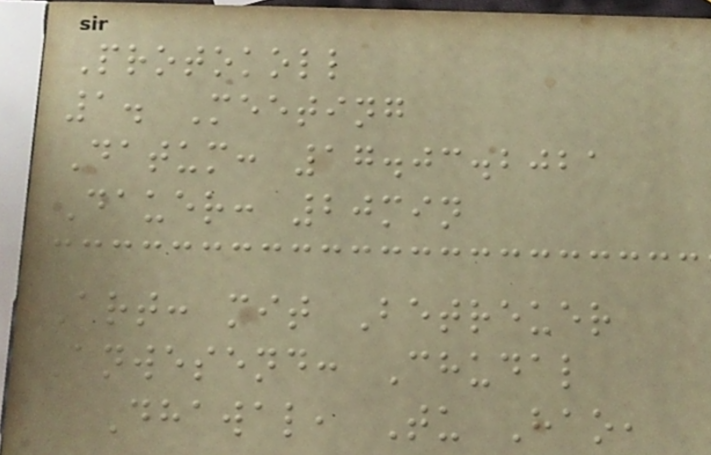Protokoll
1. Meeting
Datum: 17.03.2021
Dauer: 20min
Art: mit Betreuer
Anwesend: Chudal
Dhawal, Tu Hao,
